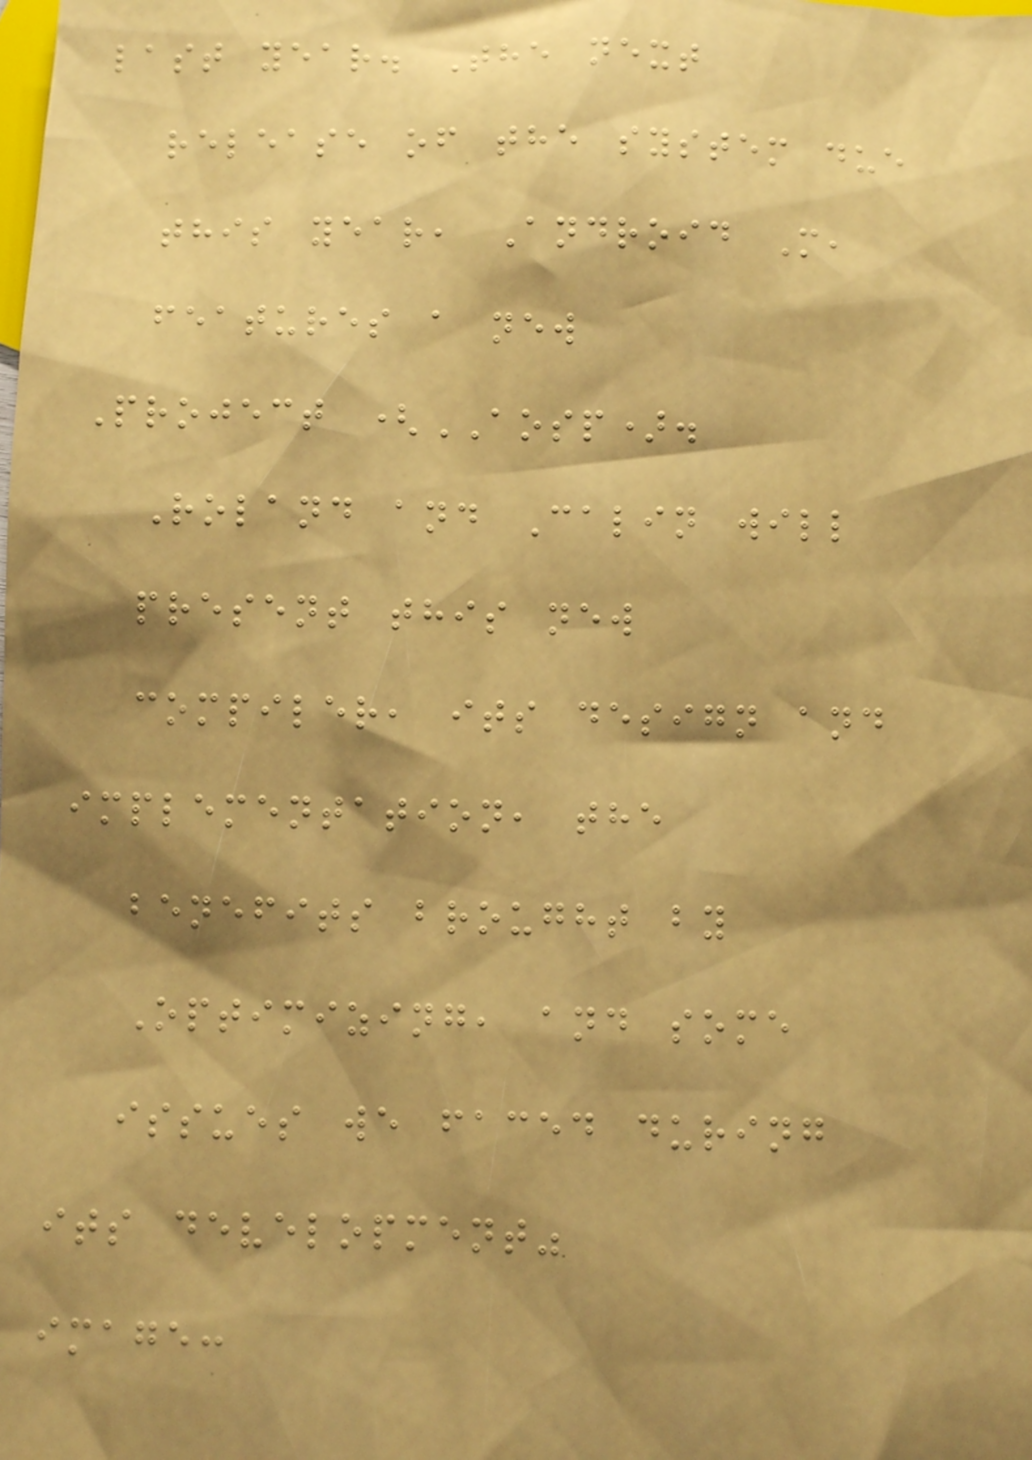last year. The next
release of the system due
this year, Android M,
features a new
Project (AOSP).
Roland and Calin will
present this new
compiler, its design and
implementation, the
benefits brought by
Optimizing, and some
issues we faced during
its development"
image:
